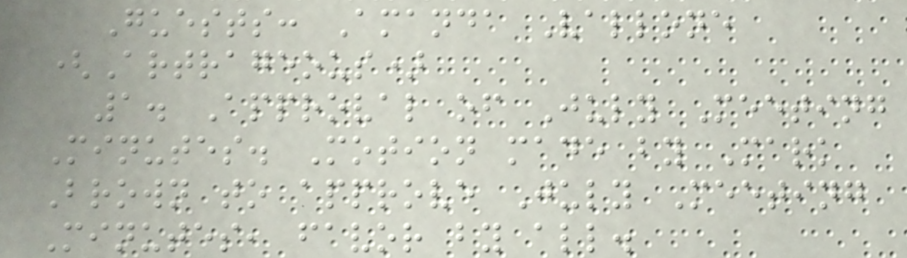Guests: Amanda Vallone
(Artrageous)
1. Approval of July Meeting
Minutes. Motion made by Mark
Brown to approve July Meeting
Minutes, favor by all.
